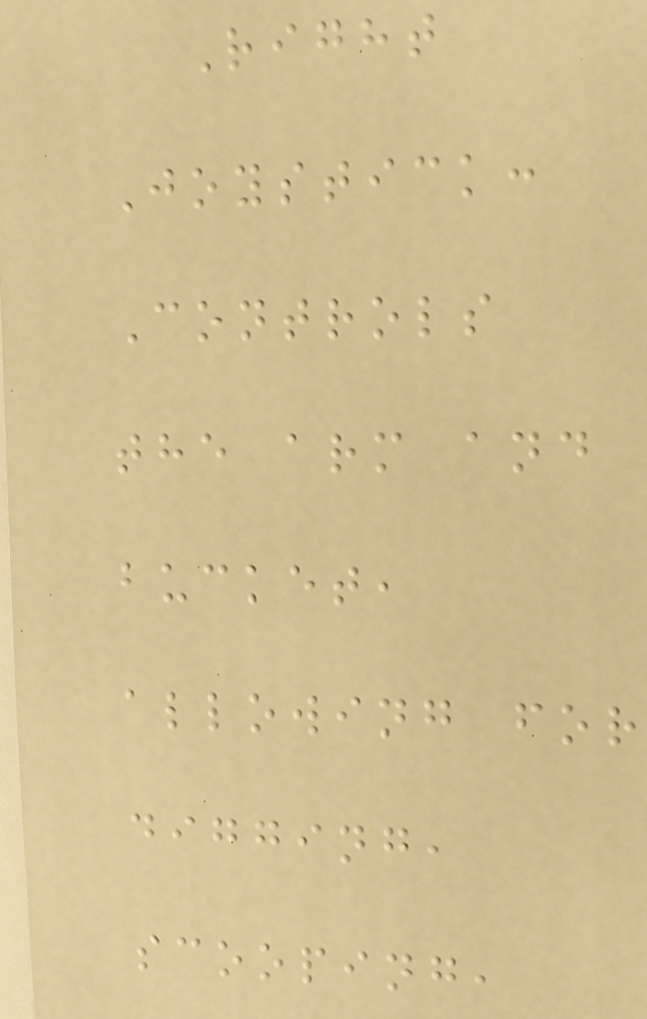Right
Joystick:
Controls
the arm and
bucket,
allowing for
digging,
scooping,
